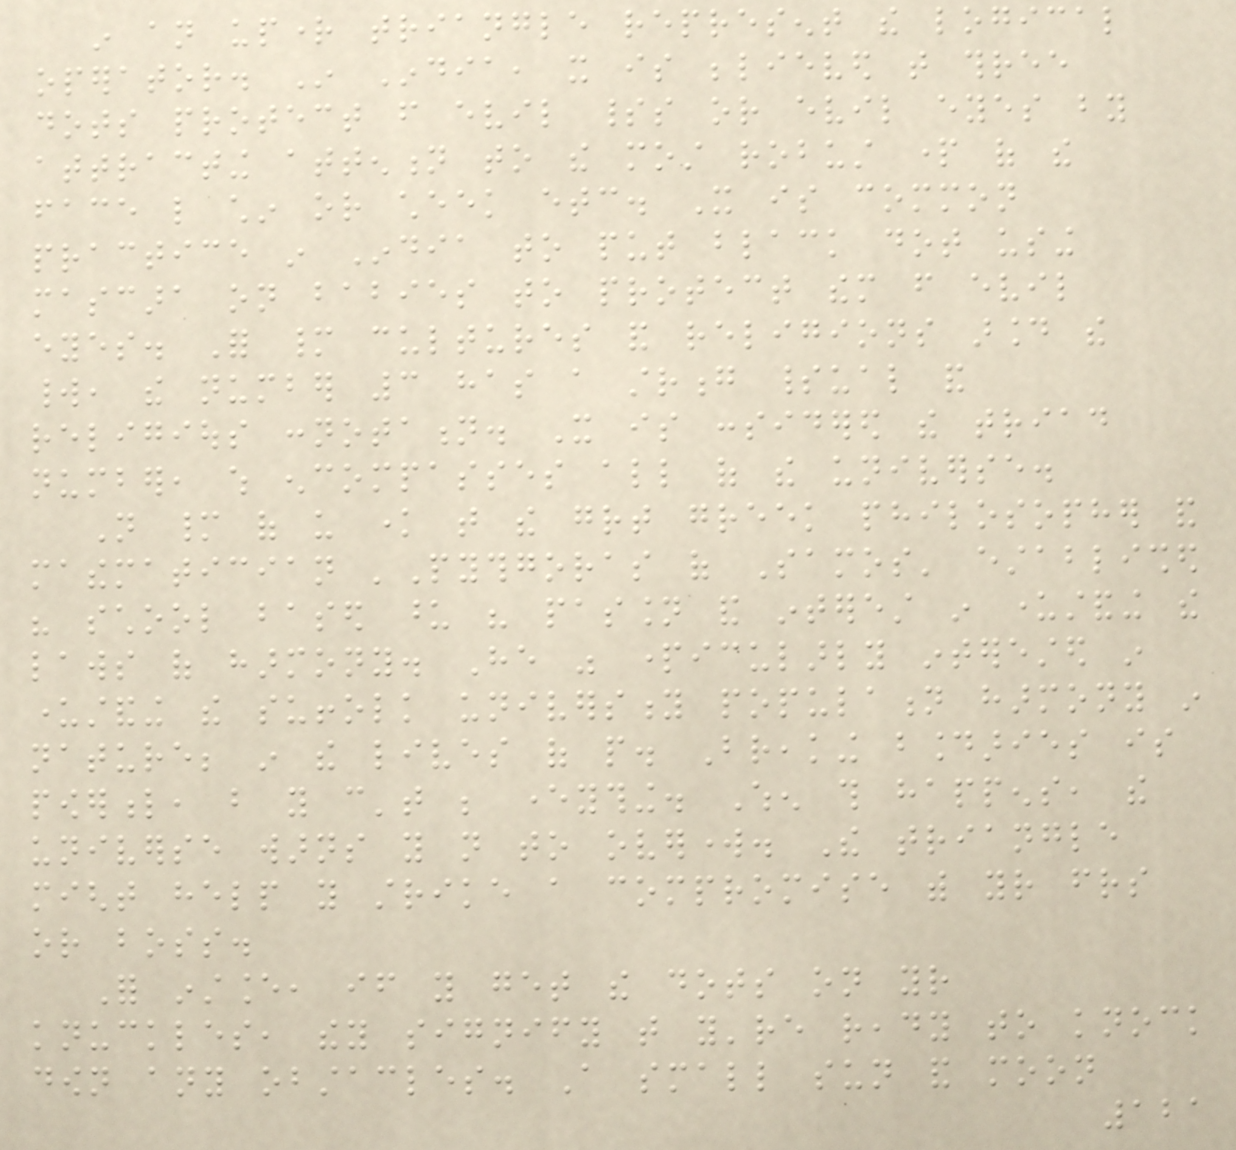in an upright triangle represent the logical
operator. In India, it is believed that three
dots protect from evil spirits or evil eyes by
attracting attention to the most robust part of the
face like chin or cheek etc. It is common
practice in India to put black dot using
mascara on babies to protect them from evil
eyes. For many cultures and religions around the
world, the number 3 has a strong spiritual and
religious connotation. It is considered the triad
number, which encompasses all of the universe.
Not many of us know that the great greek philosopher and
mathematician 'Pythgoras of Samos' established
his school based upon his passion and interest in understanding the
laws of harmony. He was particularly interested in
understanding the suffolk university population harmony in
nature; in the lives of people. Breaking boundaries is
powerful, but you can't be everything. When this happens, the
universe warns you not to overwork. The triangle
might help you strike a compromise with your friends
or boss.
For instance, if you get the dots on your
knuckles, they signify that you're ready to knock
down any obstacles. A small sun and moon
121
